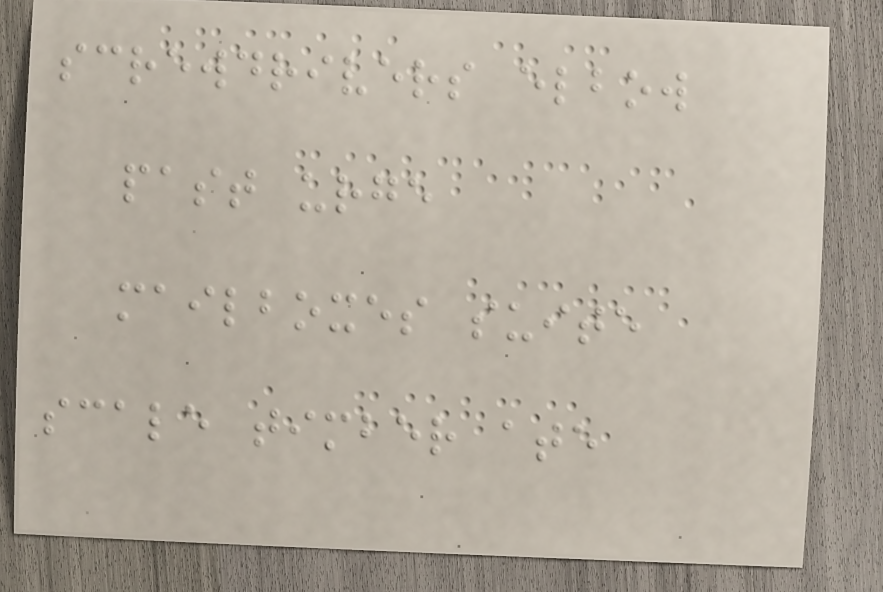screwdrivers elbow
past urge
mailboxes suite
scale timber ate
